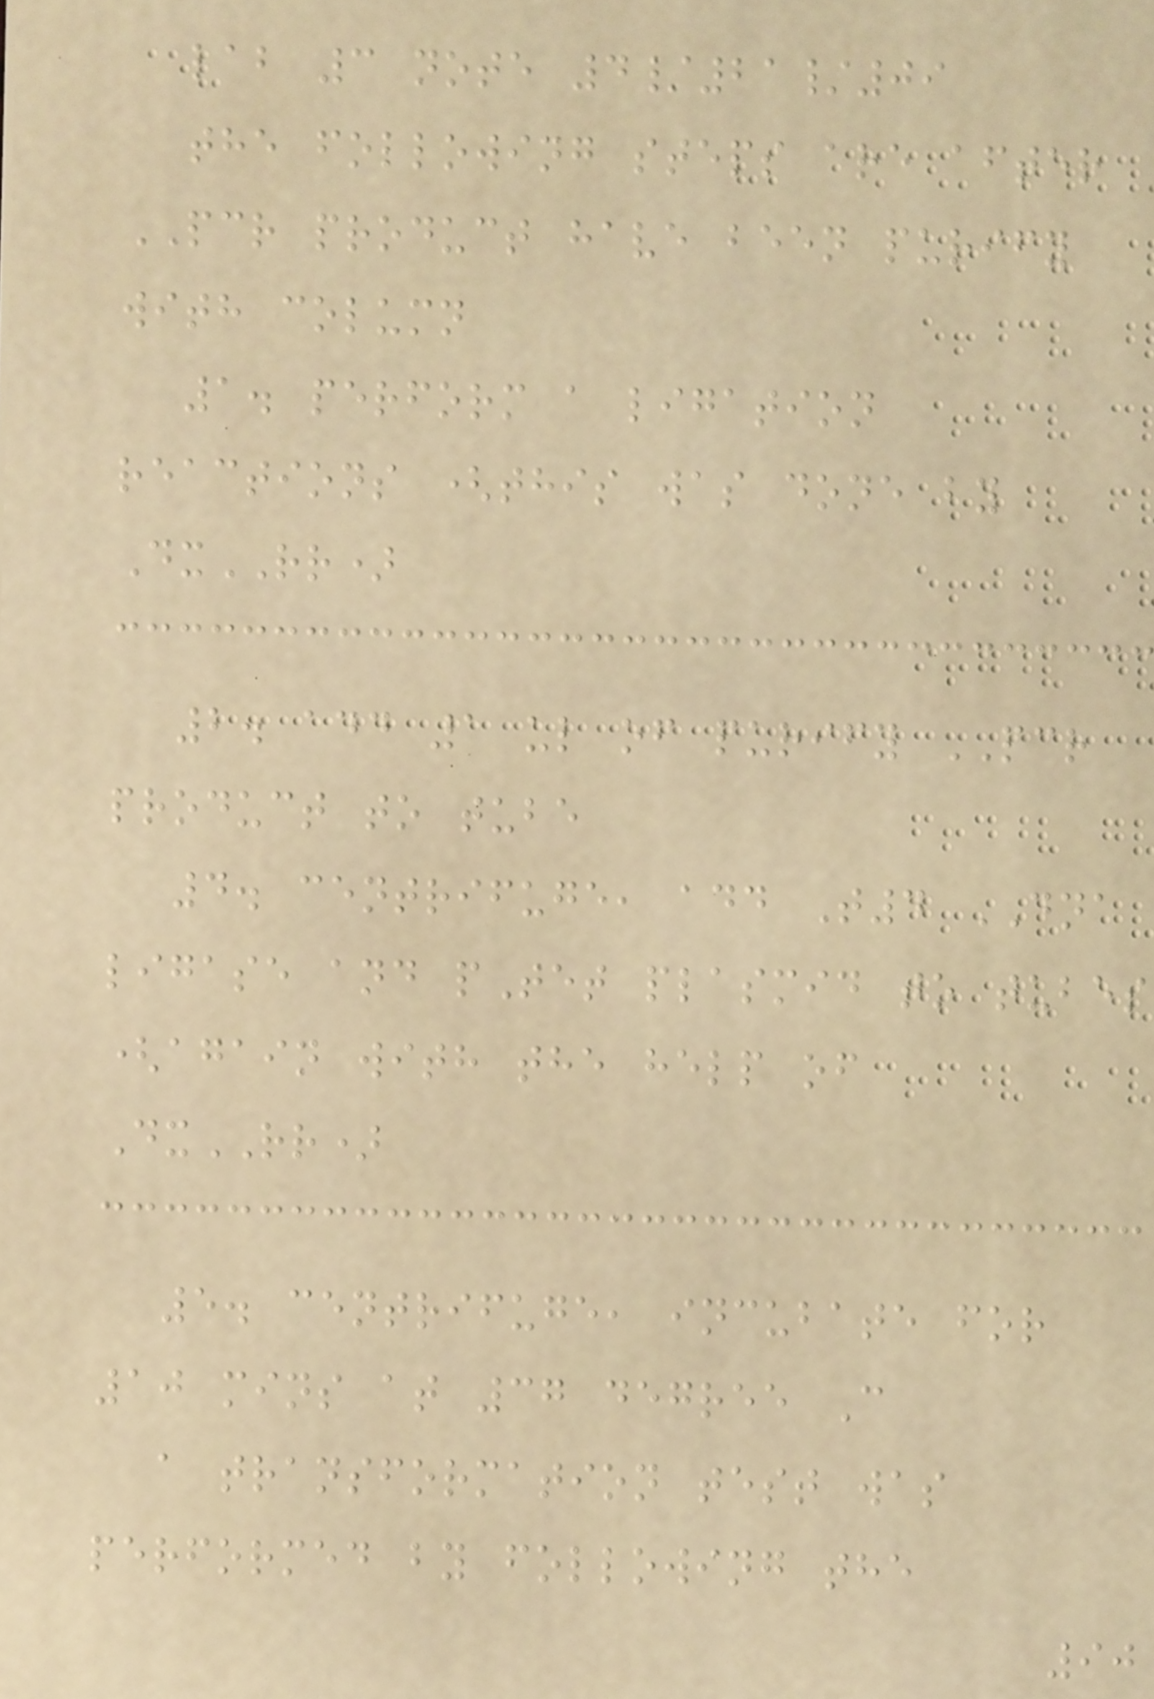lab 3 note 4/21/09
the following steps are after
PCR product have been purify
with column
1. perform a ligation
reactions (this was done by
DxRR)
2. add 1 ul of purify PCR
product to tube
4. centrifuge, add T4 DNA
ligase and pTet plasmid to tubes
(again with the help of
DxRR)
5. centrifuge, incubate for
10 mins at 37 degree C
a transformation test was
performed by following the
90
